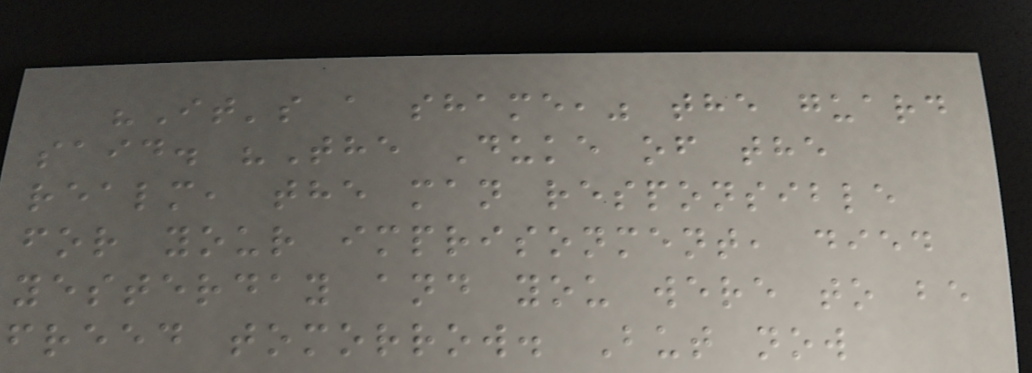"It's a shame," the guard
said. "The Duke of the
realm, the man responsible
for your imprisonment, died
yesterday and you were to be
freed tomorrow. But now
